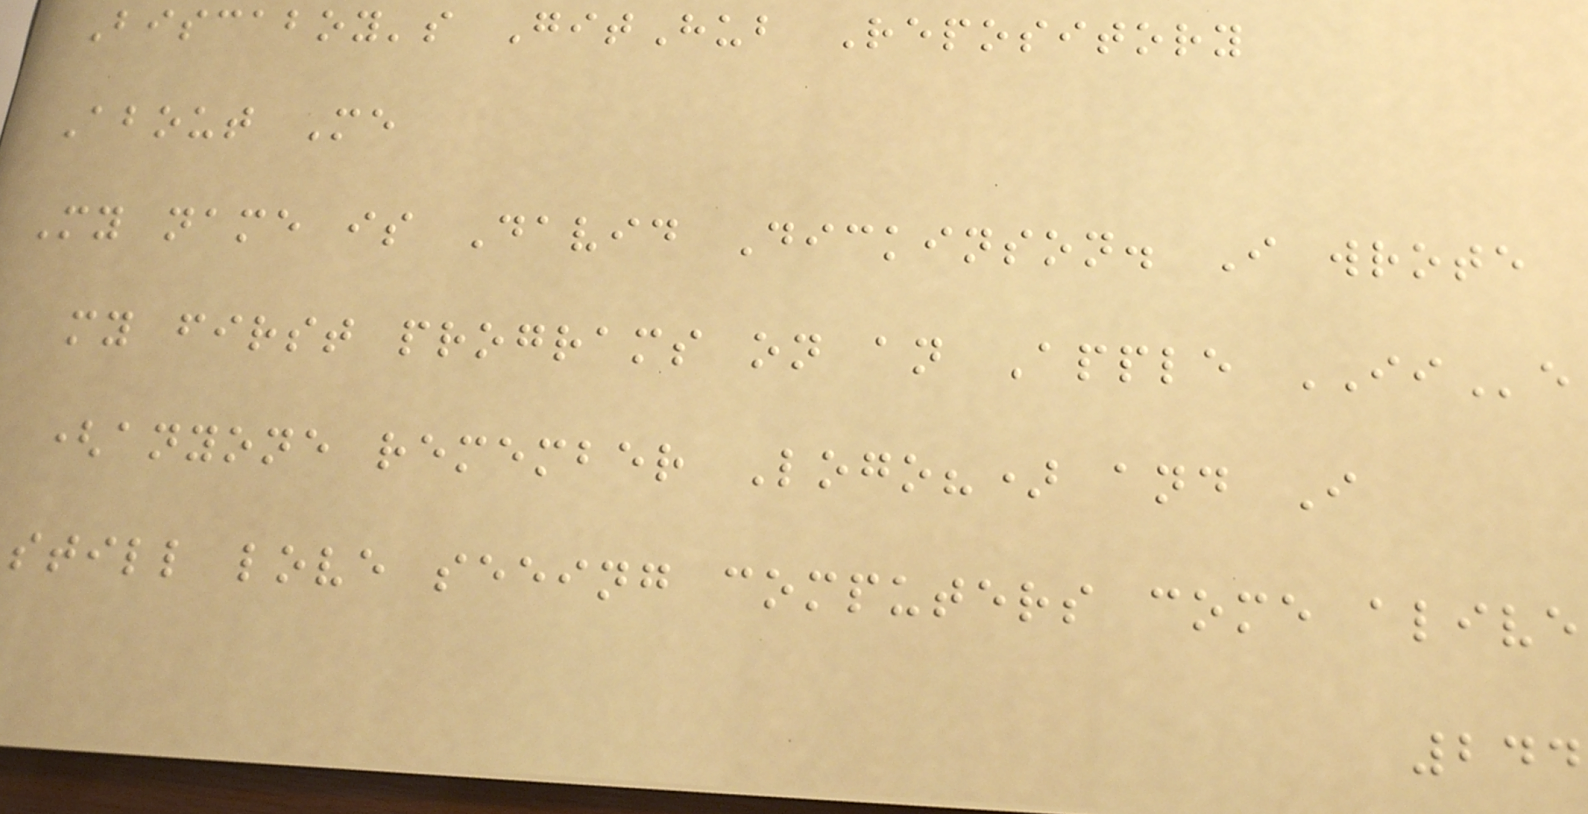Biscaboy's GitHub Repository
About Me
My name is David Dickinson. I wrote
my first programs on an Apple IIe
(anyone remember Logo?) and I
still love seeing computers come alive
244
